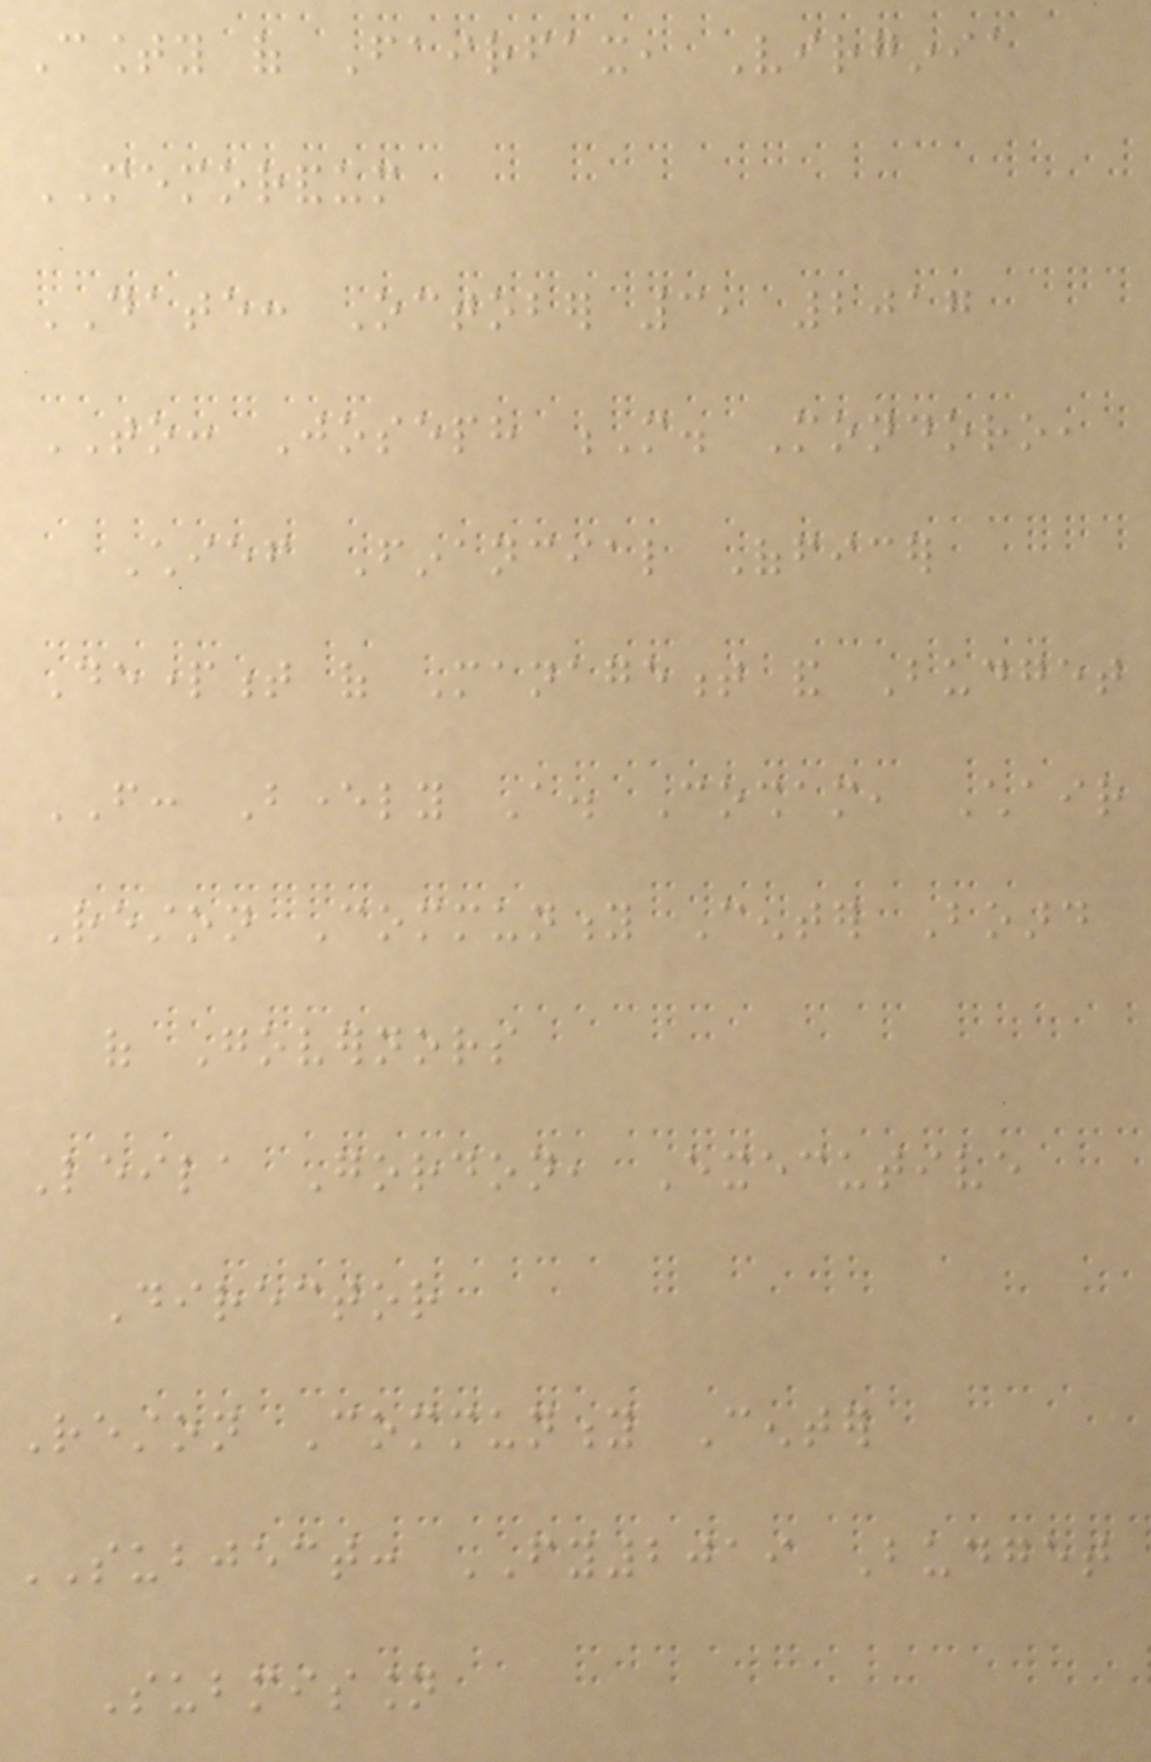County of Fairfax, Virginia
MEMORANDUM
DATE: October 3, 2017
TO: Joseph M. Mondoro,
Chief Financial Officer
Department of Management and Budget
FROM: Beverly A. Cosham, Chair
Reston Community Center Board
of Governors
Leila Gordon, Executive
Director
Reston Community Center
SUBJECT: FY2019 Budget
Submission
